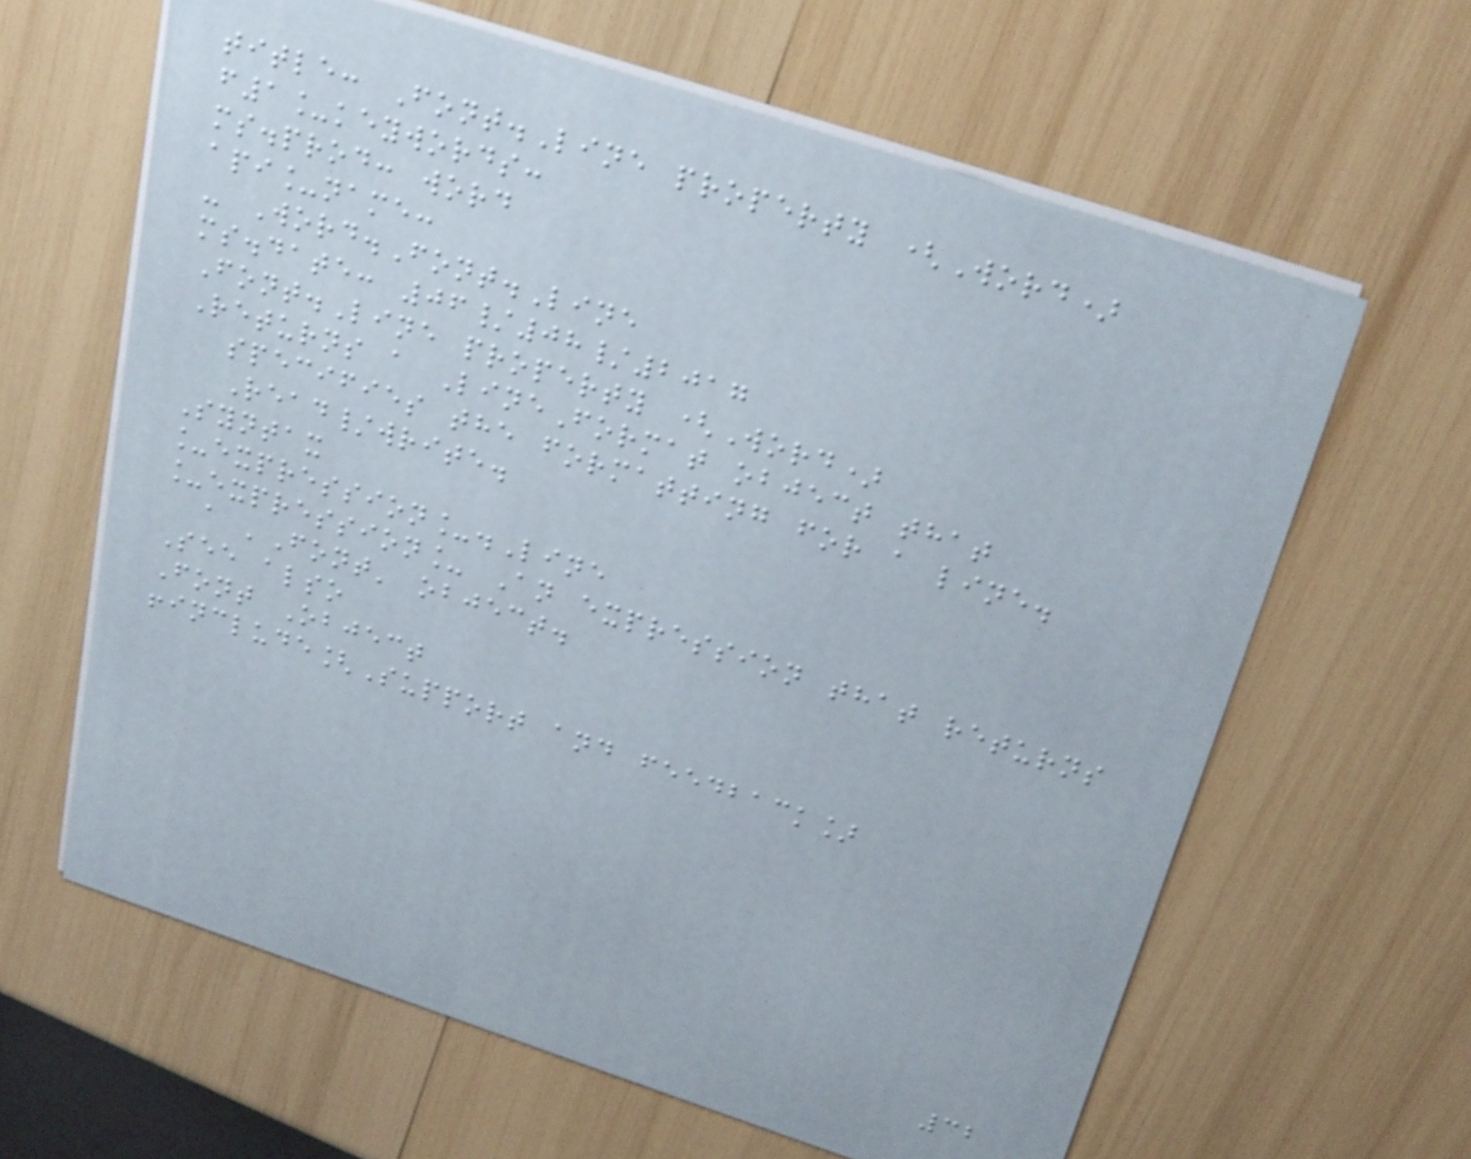title: Font.Line property (Word)
f1_keywords:
ms.prod: word
api_name:
- Word.Font.Line
ms.date: 06/08/2017
Font.Line property (Word)
Returns a LineFormat object that
specifies the formatting for a line.
Read/write.
Syntax
_expression_.Line
_expression_ An expression that returns
a 'Font' object.
See also
Font Object
!include[Support and feedback]
32
